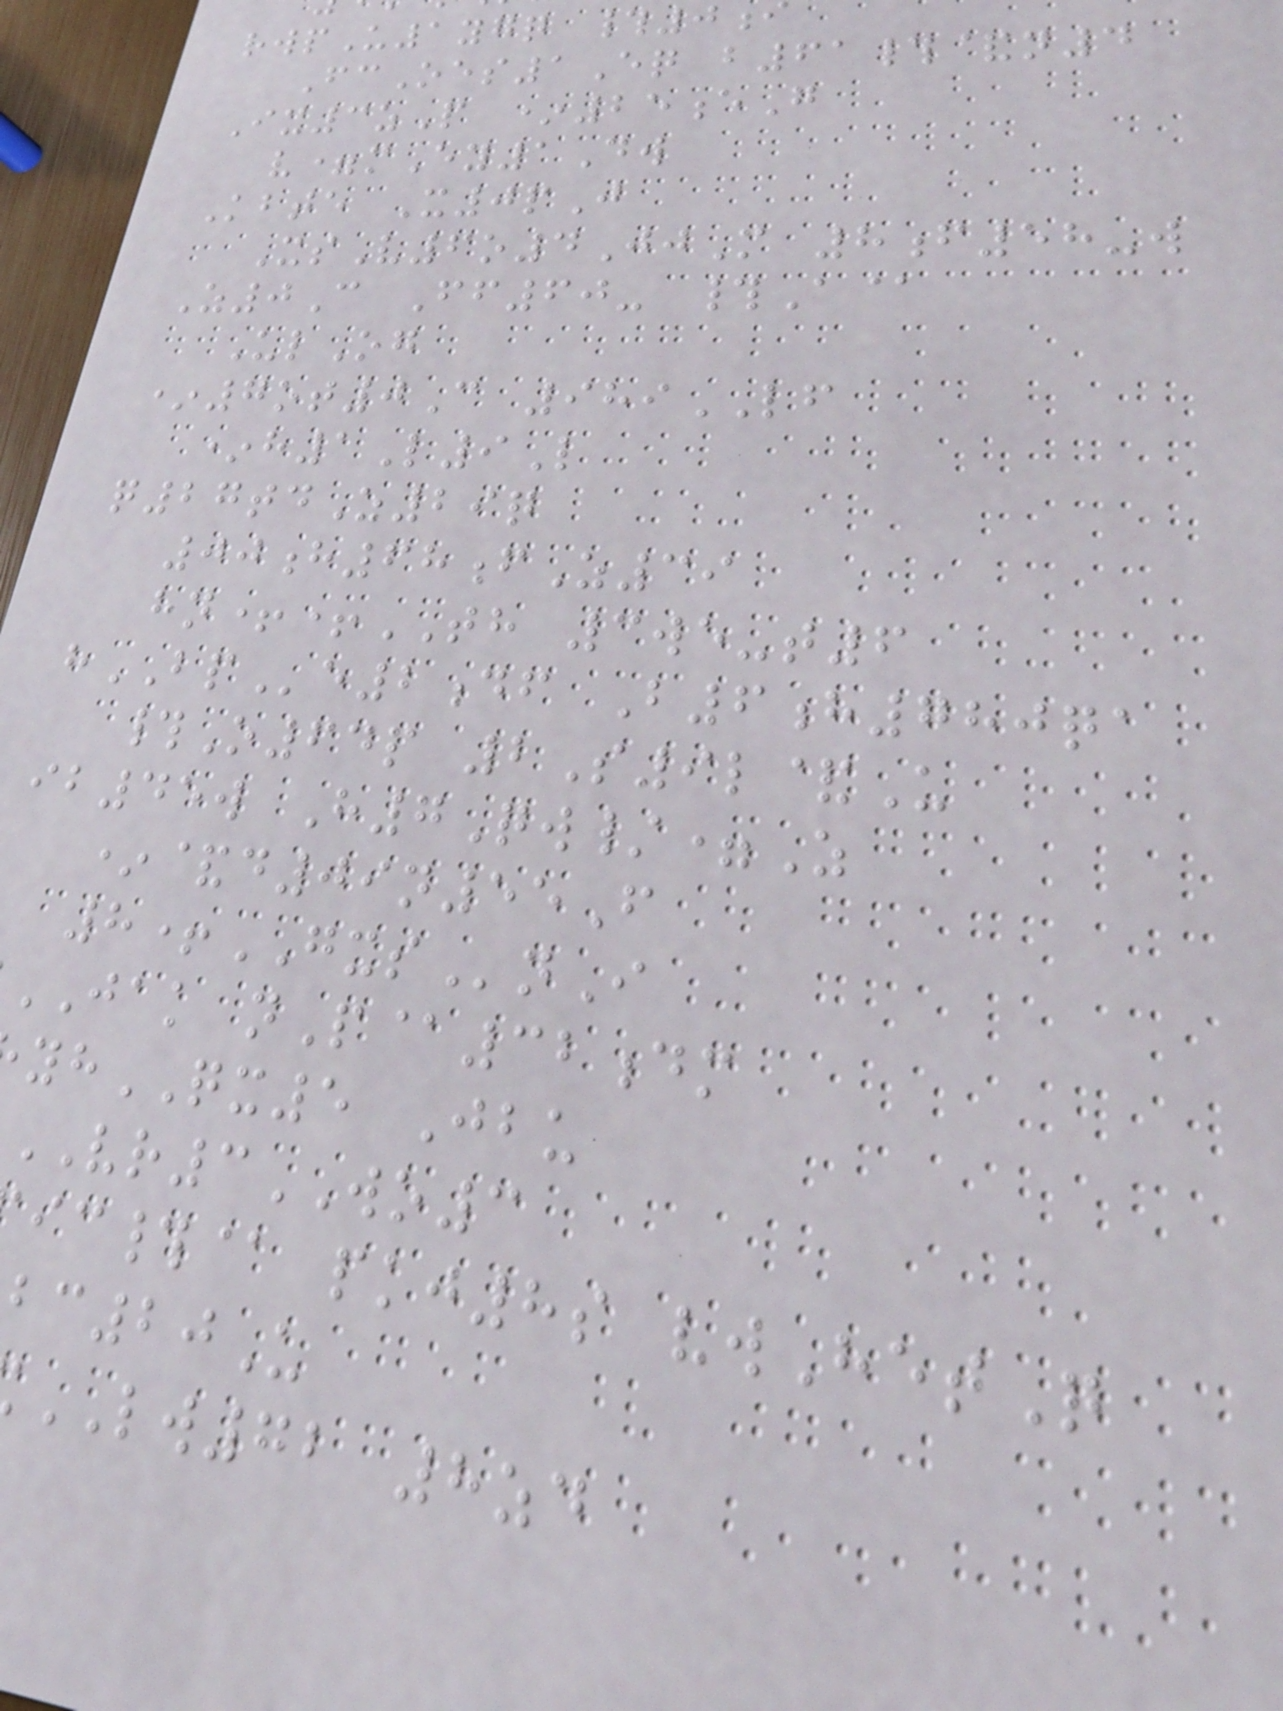rwpU1ygq #0
FcOes1Eq b61#&n4
Ix3zP *25eG
v=mEy1Dw
Kbte X0pJ
XsV6o4JjM 8f58-w
Z0C Ff60- #A@
UlOg
*7ot0C 989LF
*h1L9L
q27tdZ29q
00h68fZ39
hn++TH 3we-t6
hBPe2df B6h780qa
#O64p 2S9l&U
ib45w H7Qw/=Z
*&d09n55F
8+GXSnI
JAK nP@32dm
yhQX5 Jbu
VR3WO3
ic#@ pkj8s vwHetQ
c20U
LW72 8zd
